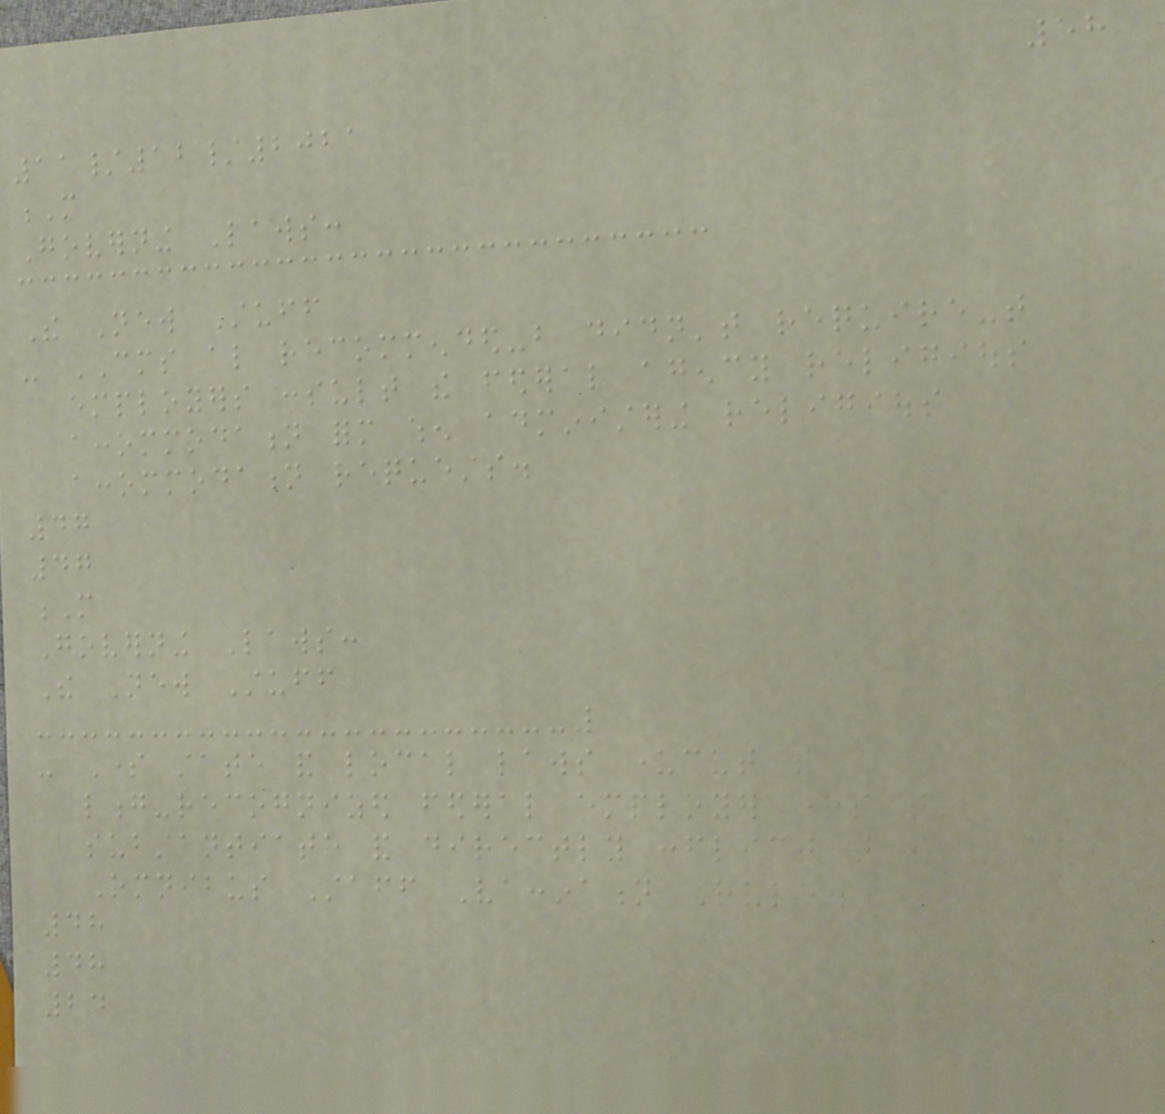58
11/12/2021
M
Governing Laws:
The New Stuff
- CMS also recommended-but didn't require-that
employers consult the federal agency religious
accommodation form when administering religious
accommodation requests.
47
47
M
Governing Laws:
The New Stuff
- Some state and local laws undercut the
long-recognized federal employer rights to
substantiate and directly conflict with the CMS
Omnibus Staff Vaccination Rule.
48
48
24
